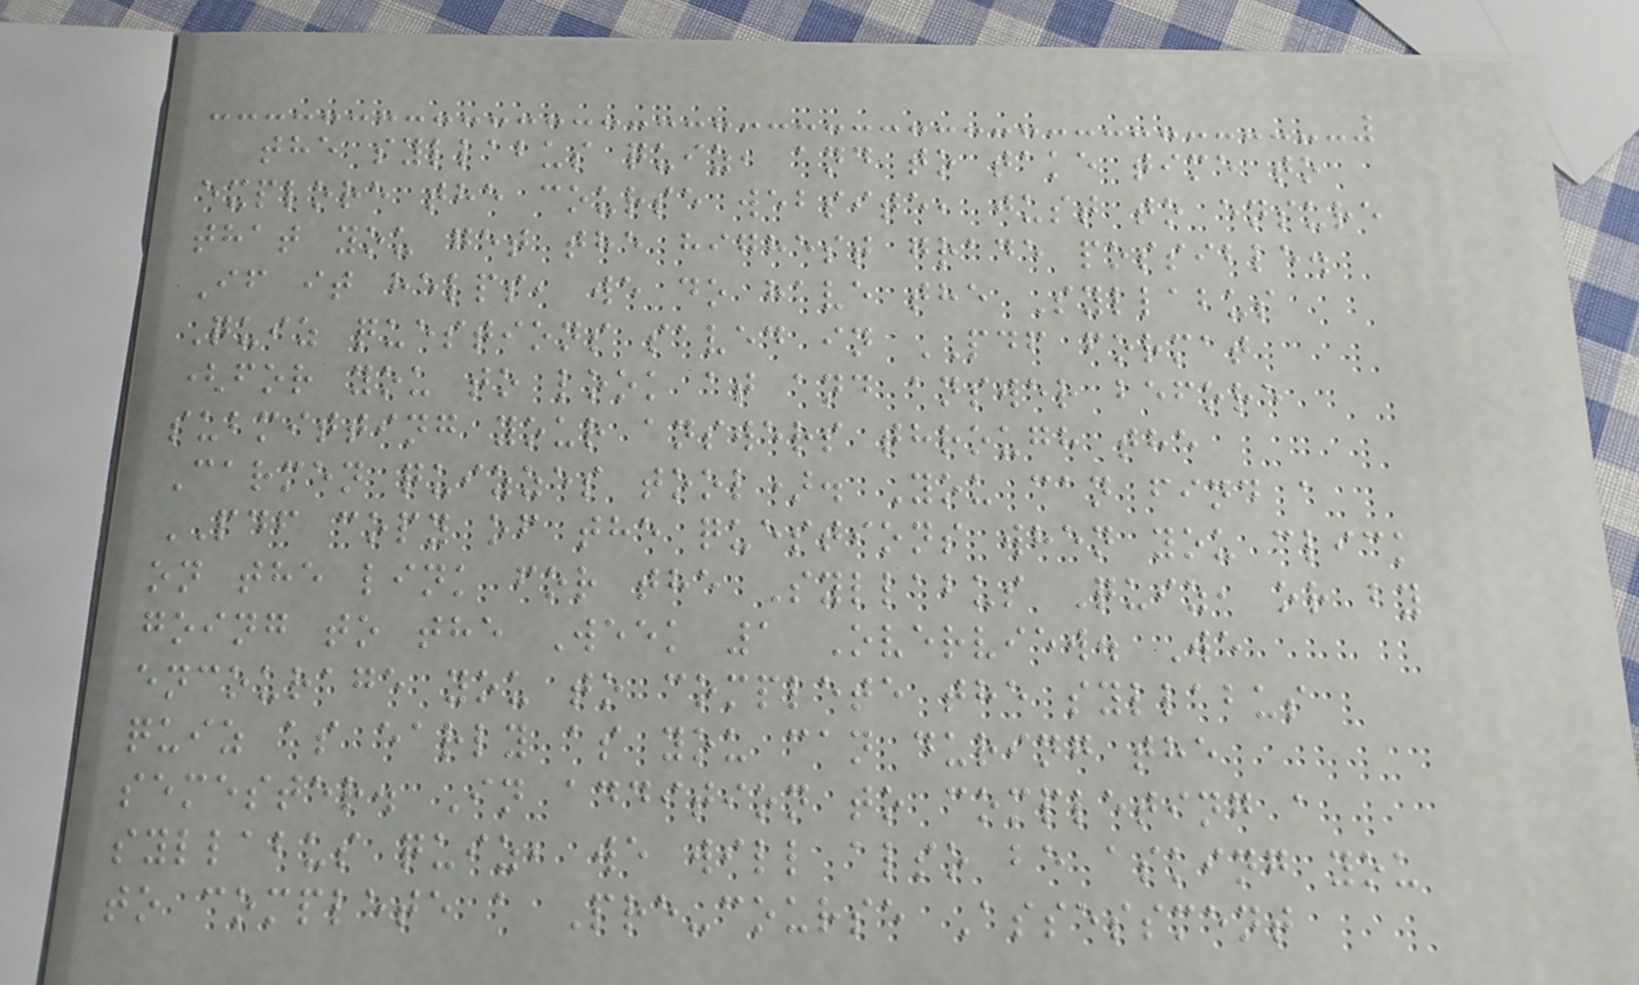the syllabus quiz, and to take time to
explore the course website, just to ensure
that you get the highest grade possible.
If it helps, we do have the Syllabus
Quiz questions saved in PDF format
(for you to look at and answer before
submitting your answers through the
Carmen quizzes tool). You can find a
PDF copy of the questions when you click
on the link for the Syllabus Quiz, or by
going to the Week 1 Overview. We
encourage you to complete the syllabus
quiz as early as you can during the
semester. In addition to completing a
syllabus quiz, we will also be asking you
to complete a Pre-course Assessment
